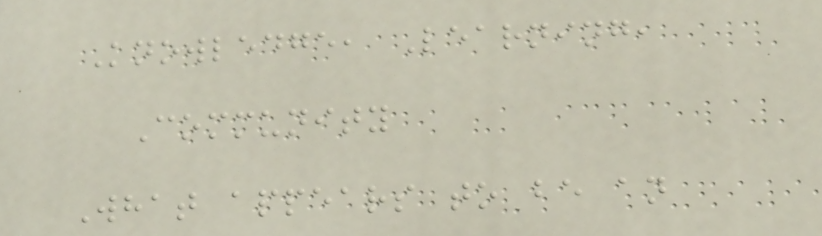Knowledge, Learning,
Community
What appears to be an
